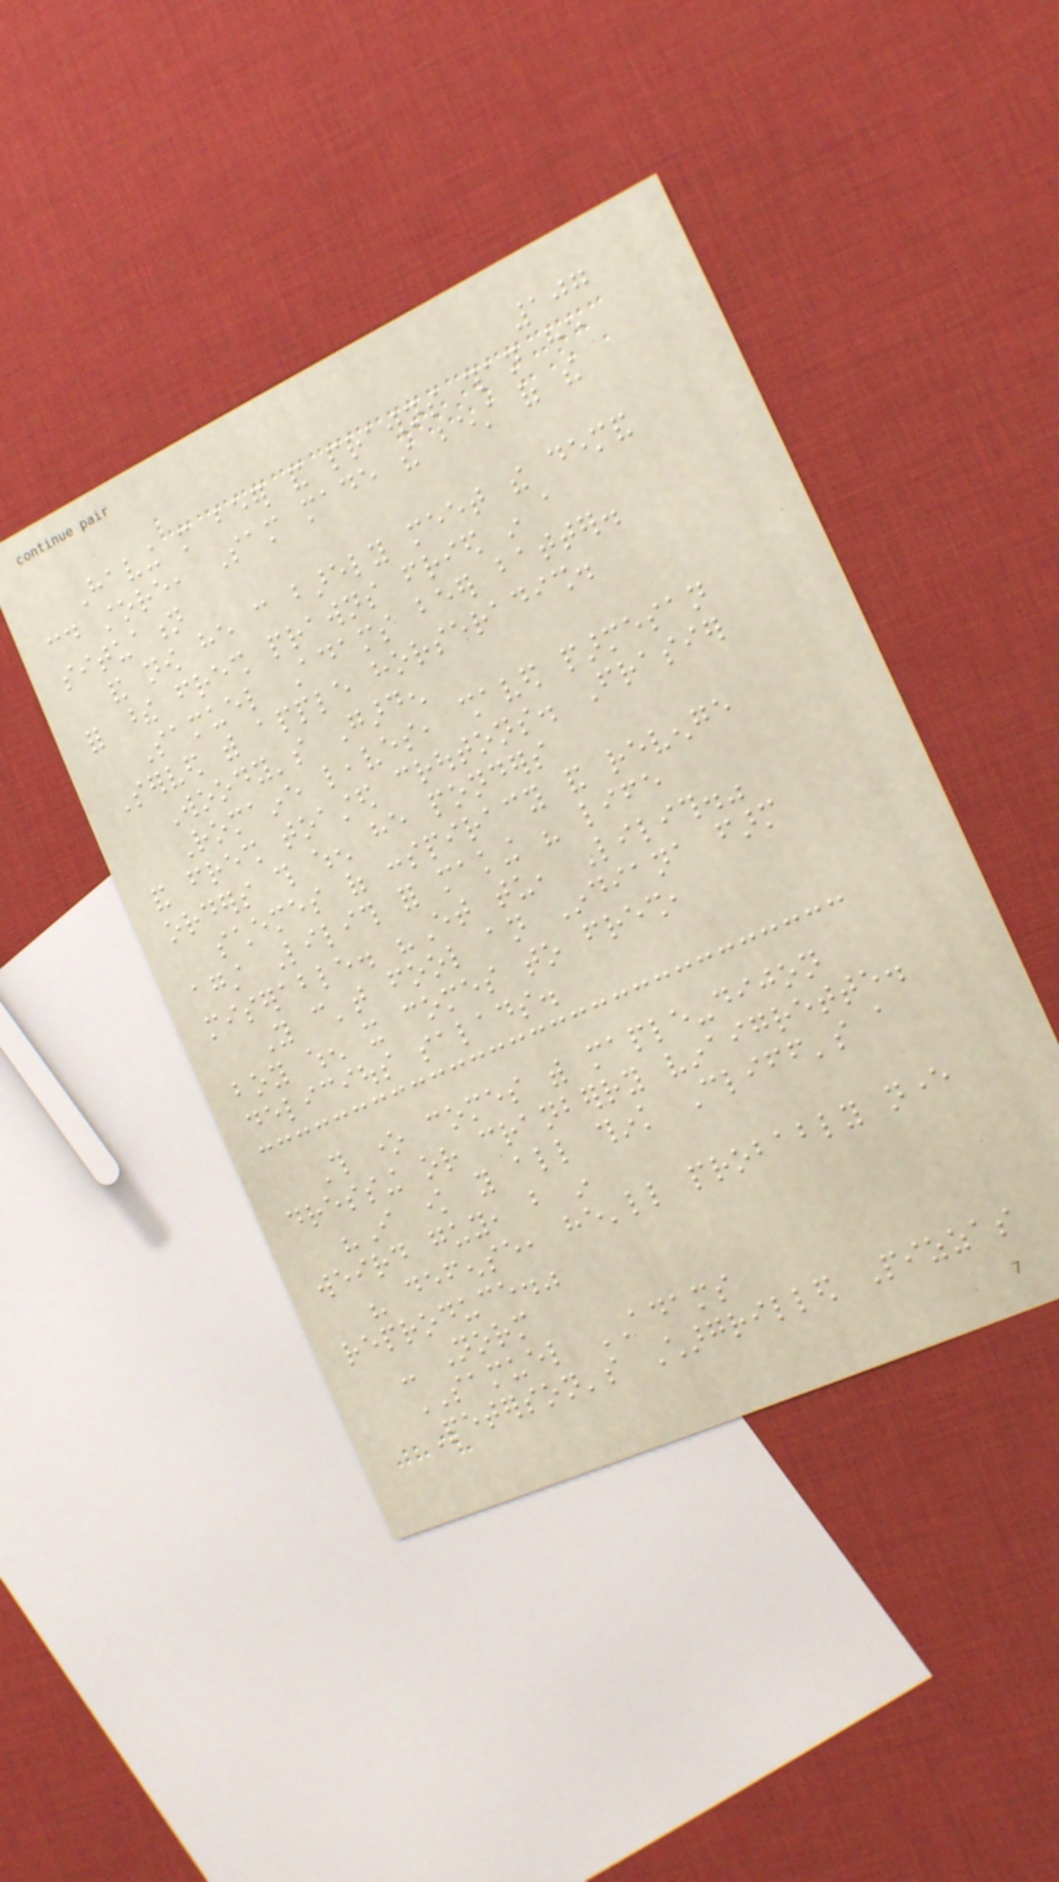107
Having more beer and prawns than he
could store, Sam made the best of the
situation
and now he can barely meet the demand
for these fresh prawns fried in a
Samuel Adams beer batter.
Served with apple horseradish.
Woody's Garden
Romaine leaves, shaved parmesan
and fresh toasted croutons. Frasier
orders this when he ponders
schemes of conspiracy and revenge
against Lilith for making his life
miserable. "Et tu, Lilith."
You can't fool an Indiana farm
boy when it comes to fresh,
delicious salads.
This one comes with maple-dijon
dressing or cranberry vinaigrette.
"I know you all think Cliff's a
weird guy, but in
his defense, he'll probably never
reproduce."
- Norm
SAMUEL ADAMS
Peterson's Chargrilled Pizzas
